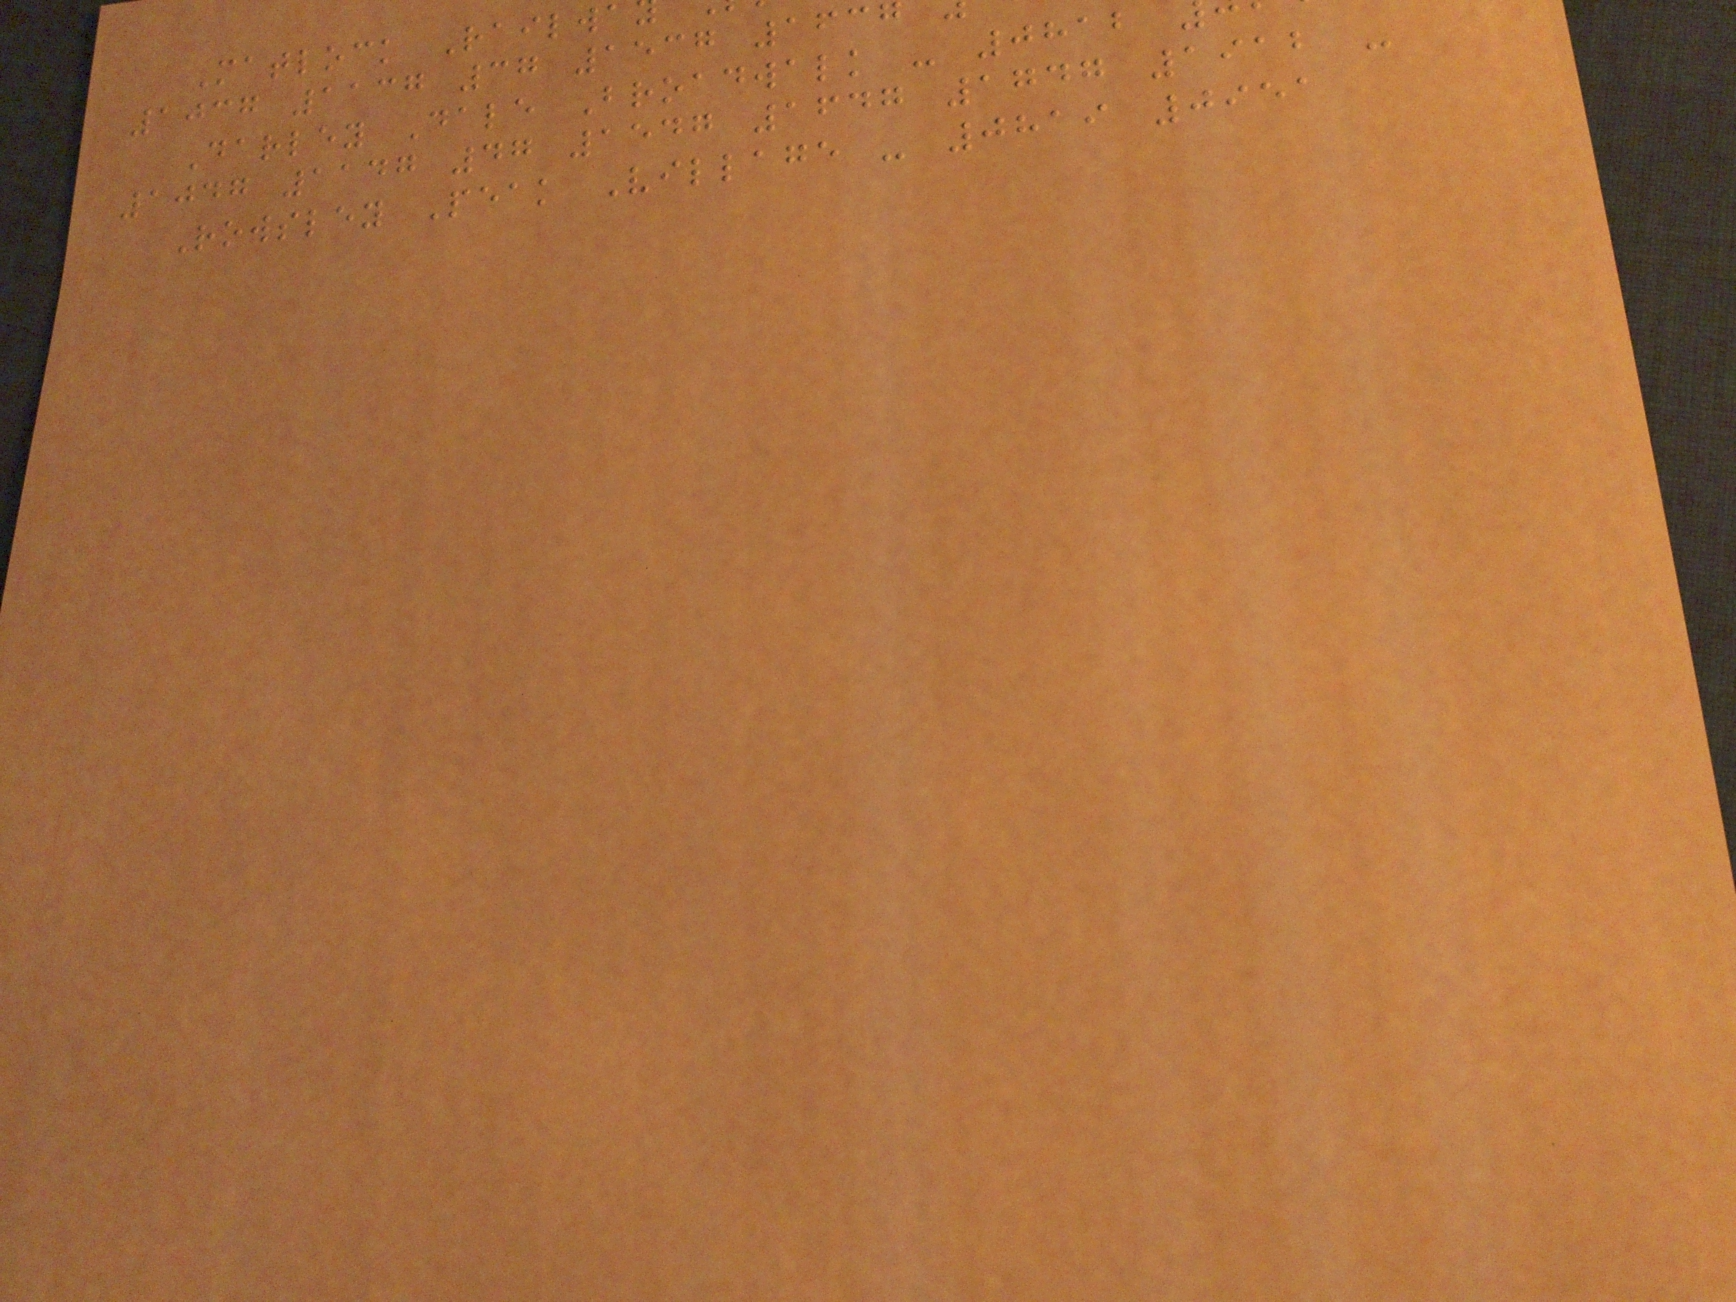Matlock Railwa
1037 1137 37 1537 163
Darley Dale Broadwalk - 0812
1047 1147 47 1547 1647 1747 1912 -
Rowsley Peak Village - 0819 0951
